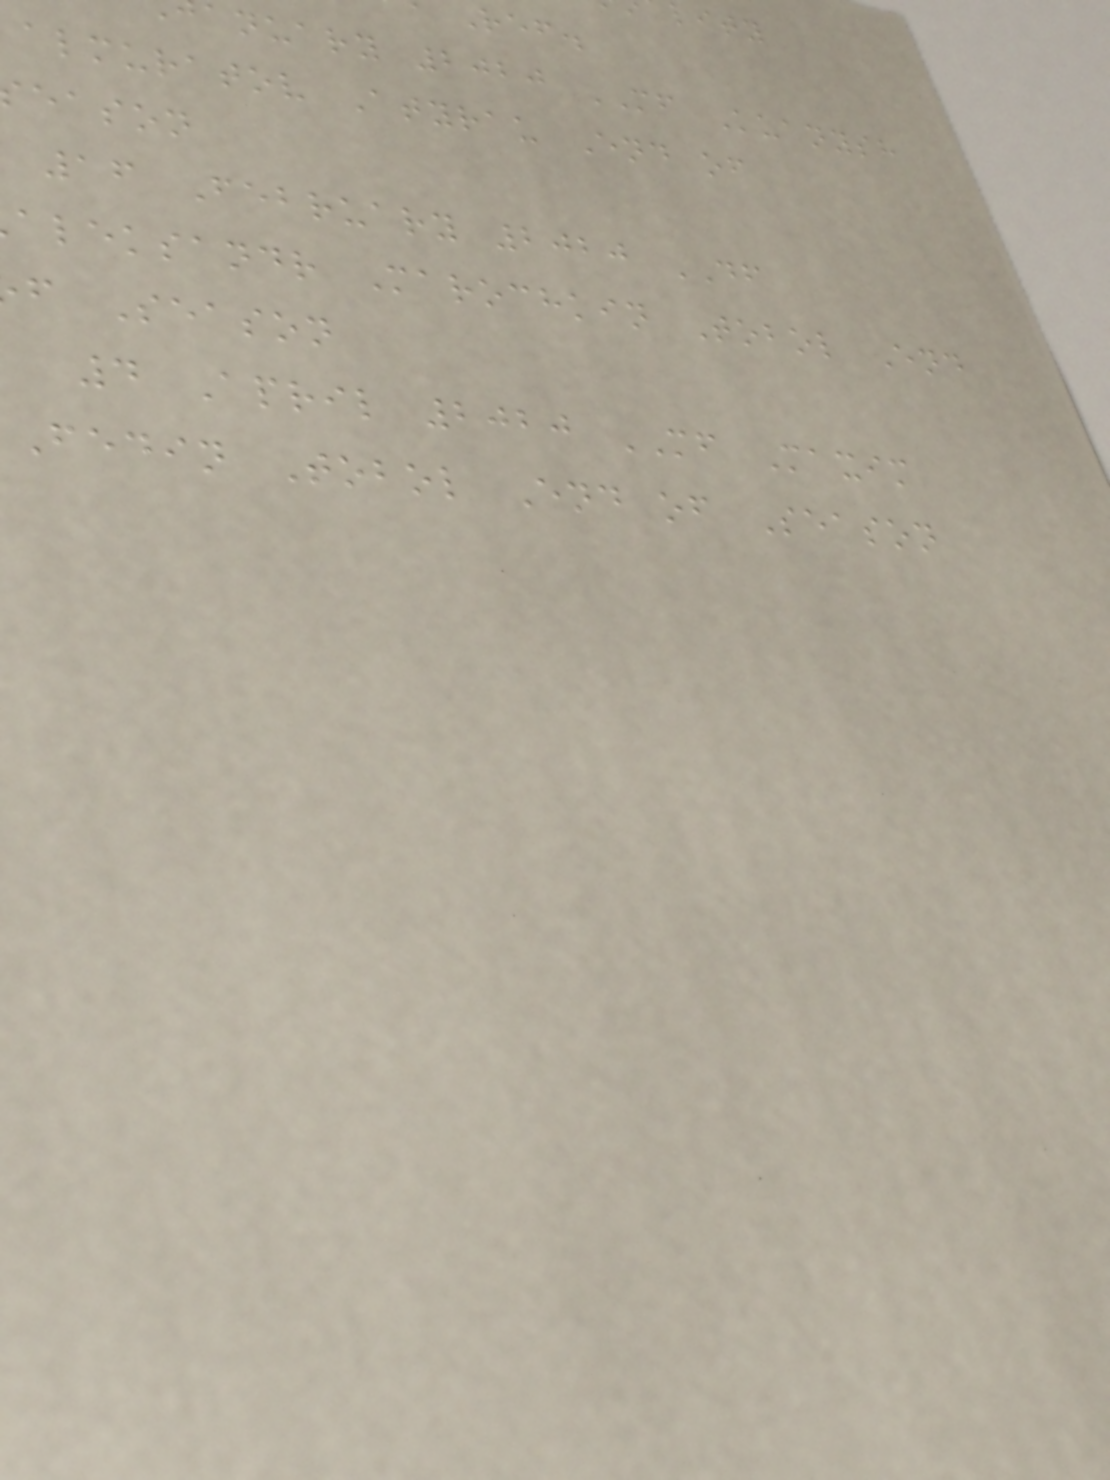anuary 2020 MF Kuanysh
almuratov Atyrau End of
eason
16 February 2020 DF
aleksandr Marochkin Tobol End
f Season
4 April 2020 MF Maxim
Fedin Tobol End of Season
